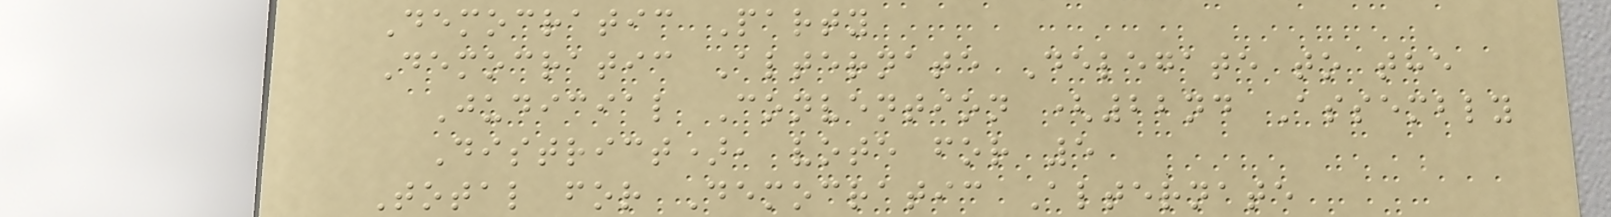Democratic Party
Democratic Alternate Delegate to the
Judicial Convention (22nd Assembly
District), vote for 5
Total for Democratic Alternate
